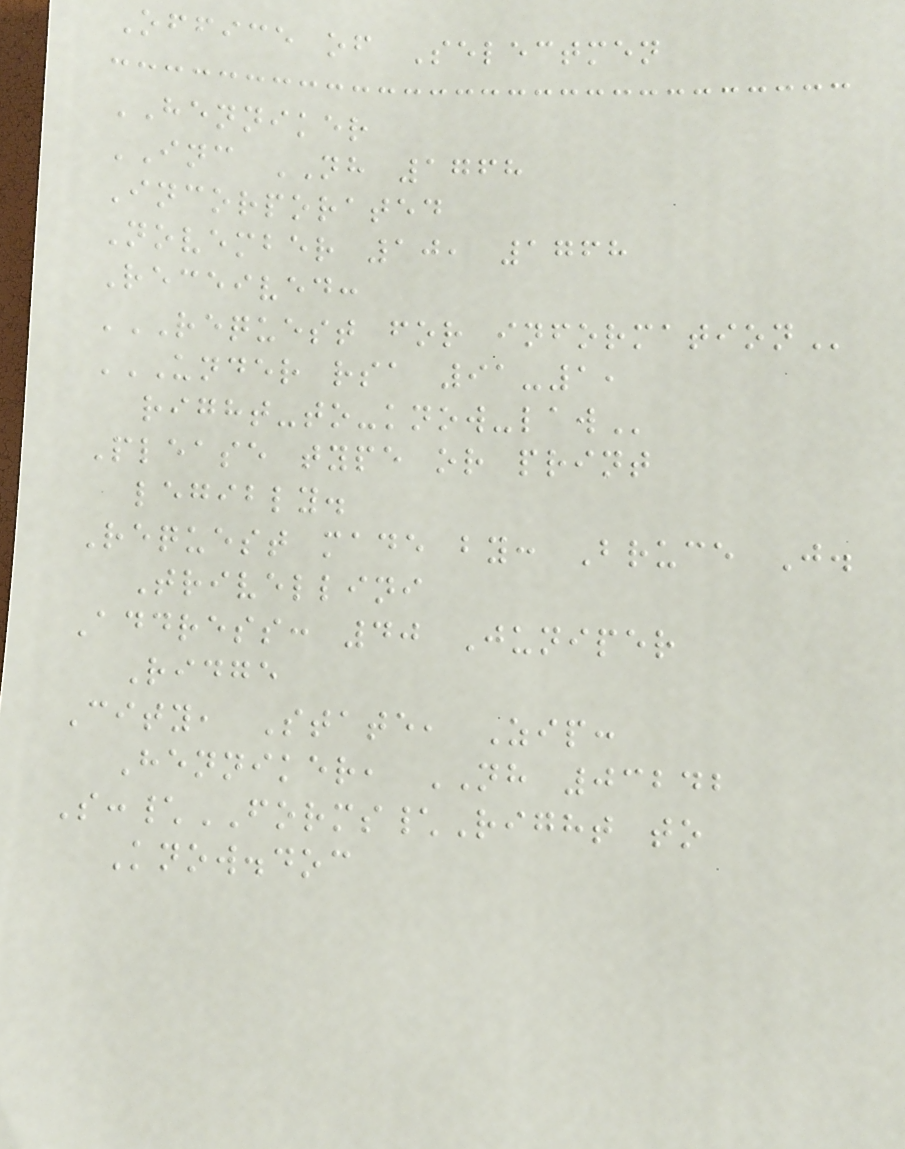Office of Selectmen
HENNIKER
INC NH 1768
Incorporated
November 10, 1768
Received:
REQUEST FOR INFORMATION
UNDER RSA 91-1,
RIGHT-TO-KNOW-LAW
Please type or print
legibly.
Request made by: Bruce J.
Trivellini
Address: 40 Juniper
Ridge
City, State, Zip:
Henniker, NH 03242
S:\FORMS\Right to
Know.doc
